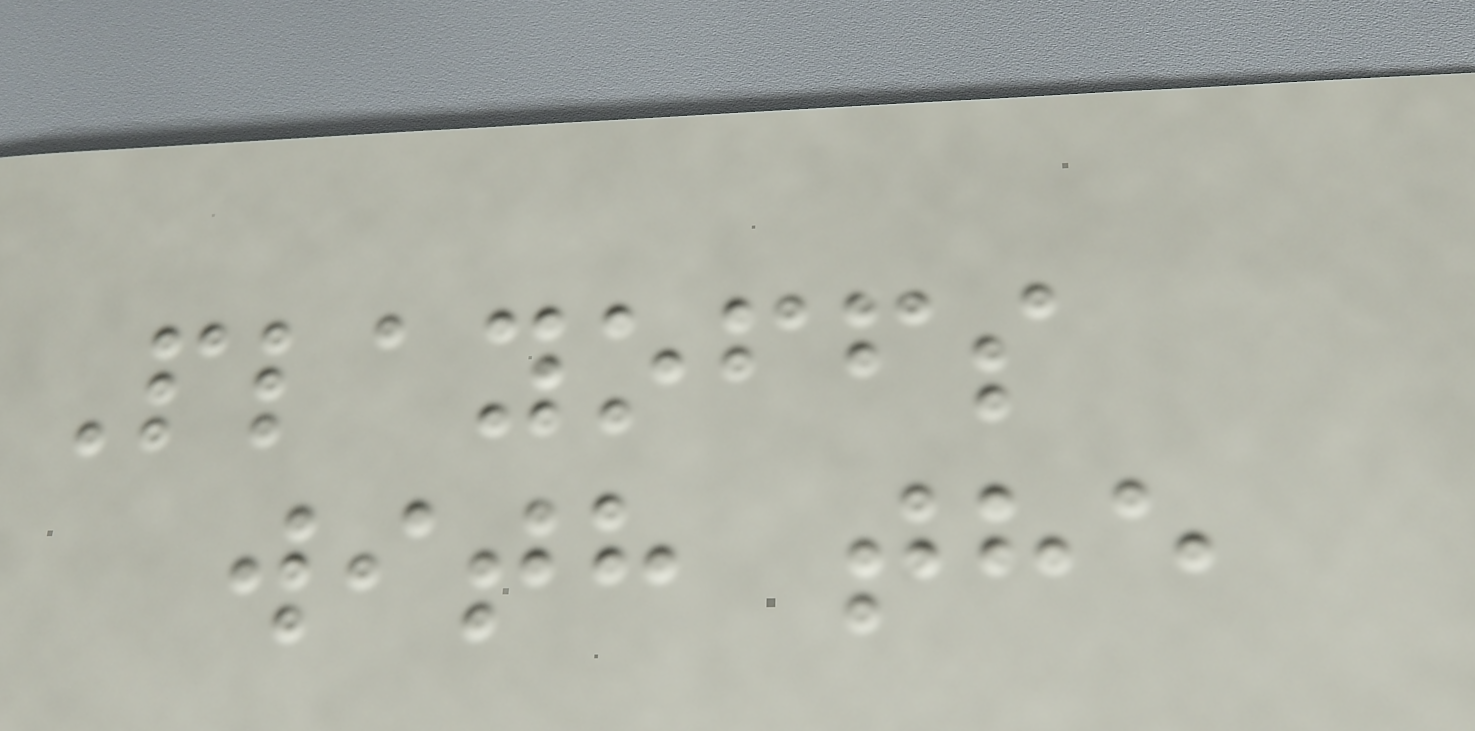Playoffs
with the
